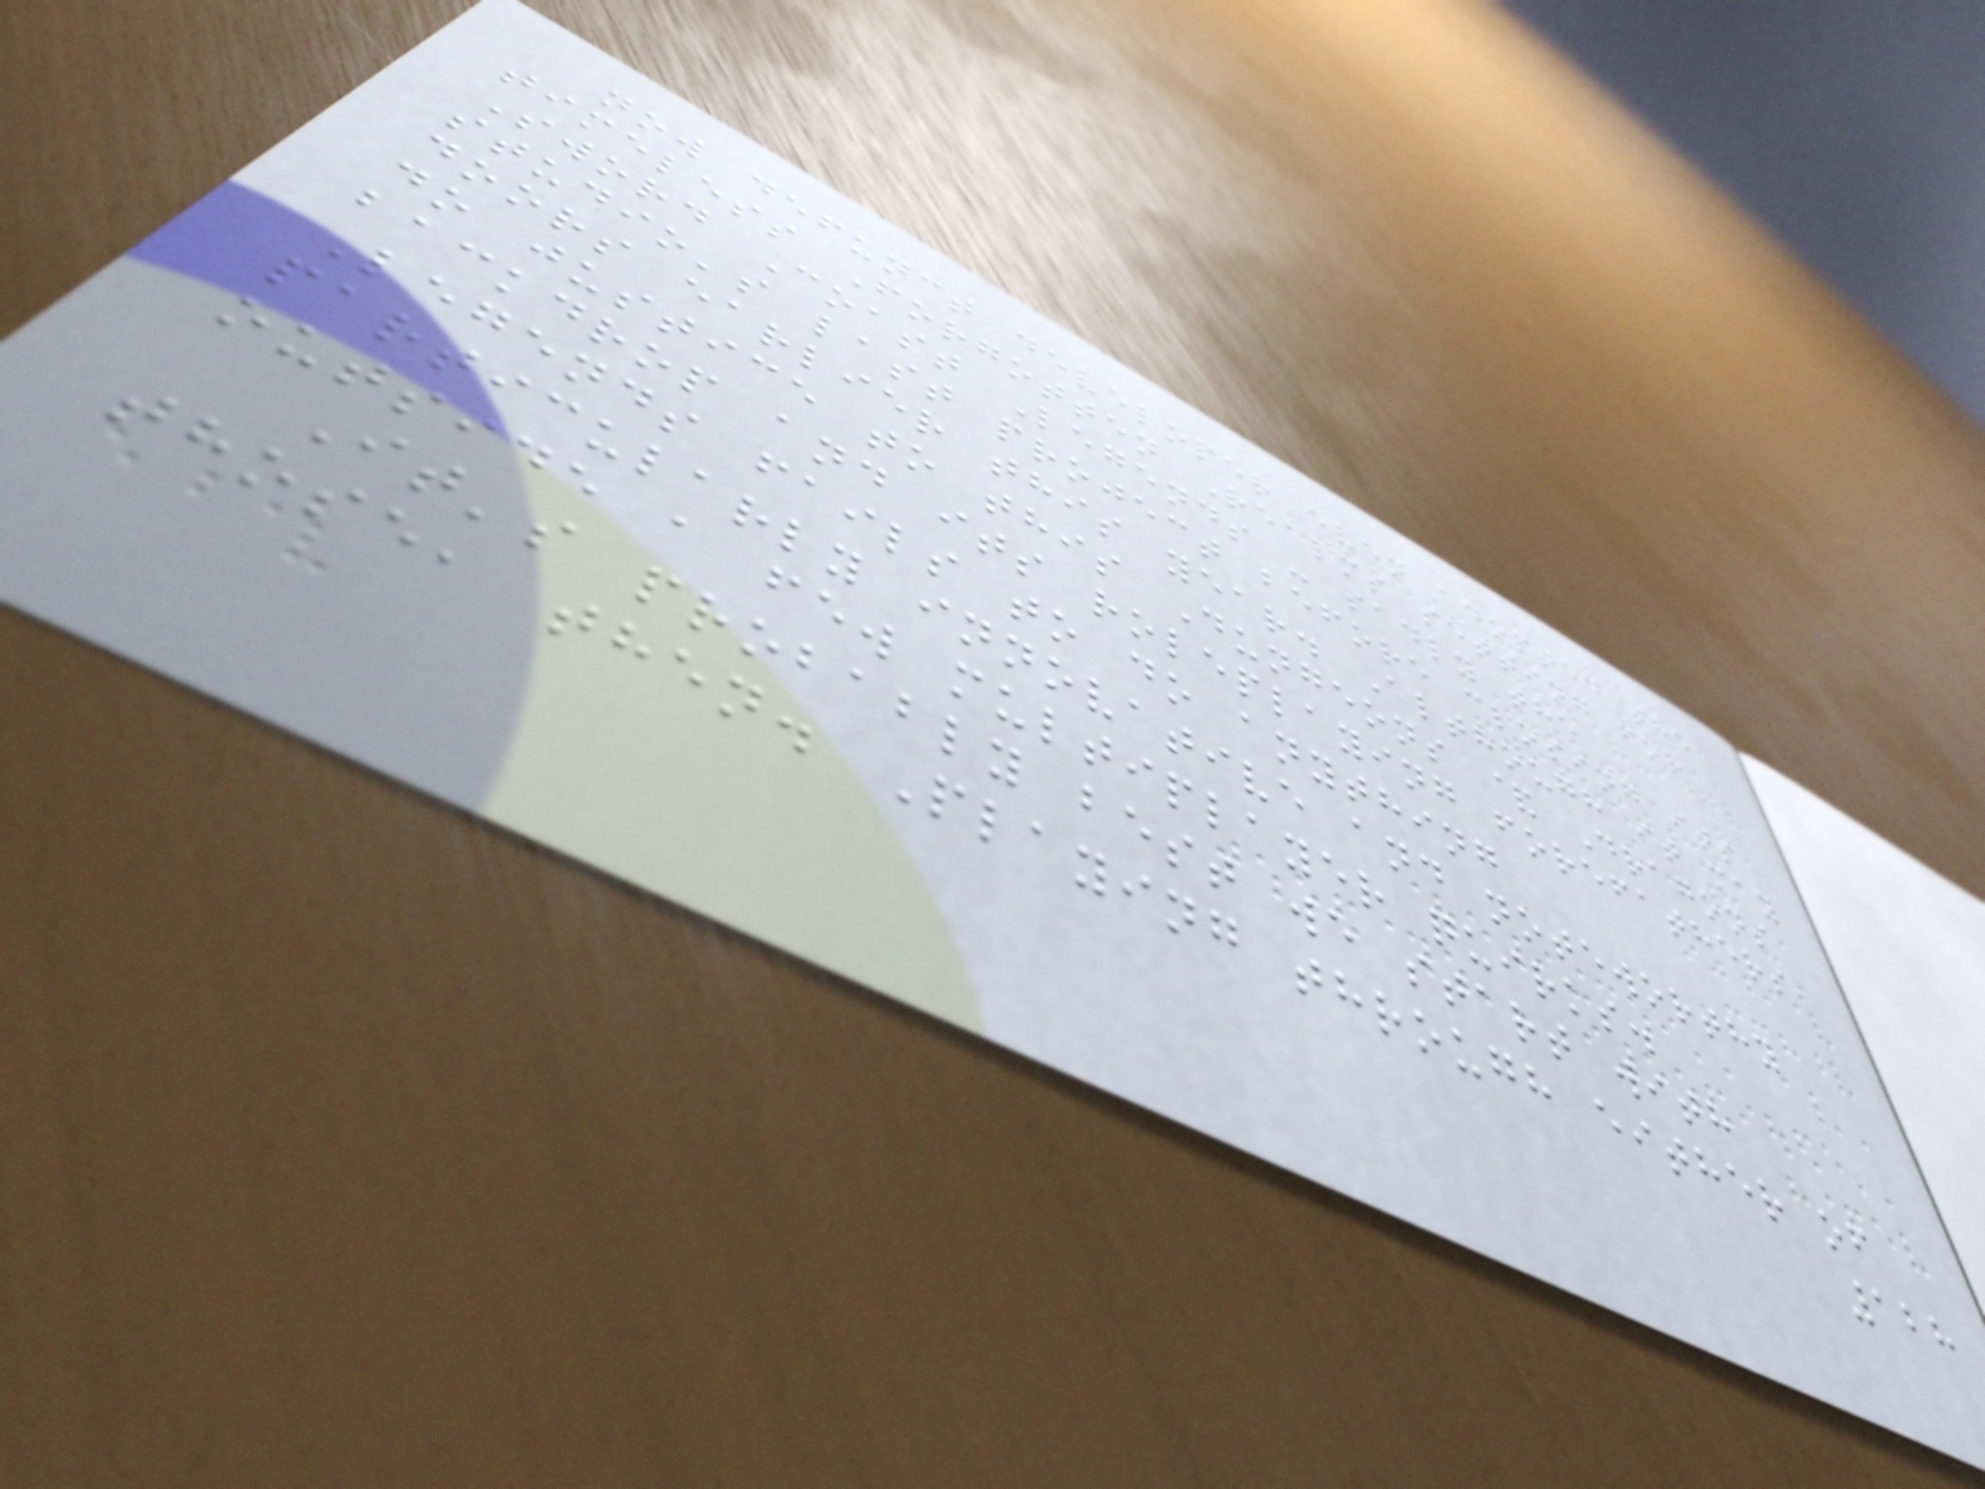now defunct developer even adopted the
timeless Forgotten Realms setting for
Sword Coast Legends - sadly the
studio's last project before closing its
doors earlier this year. Although it may
do justice to this Dungeons & Dragons
backdrop and its roleplaying forefathers,
Legends fails to do anything
particularly innovative and noteworthy
outside a few multiplayer quirks.
It's probably best we start with
those, then. Playing through either of
128
